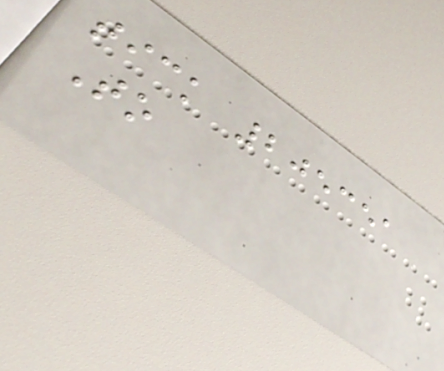tick 205351
To
